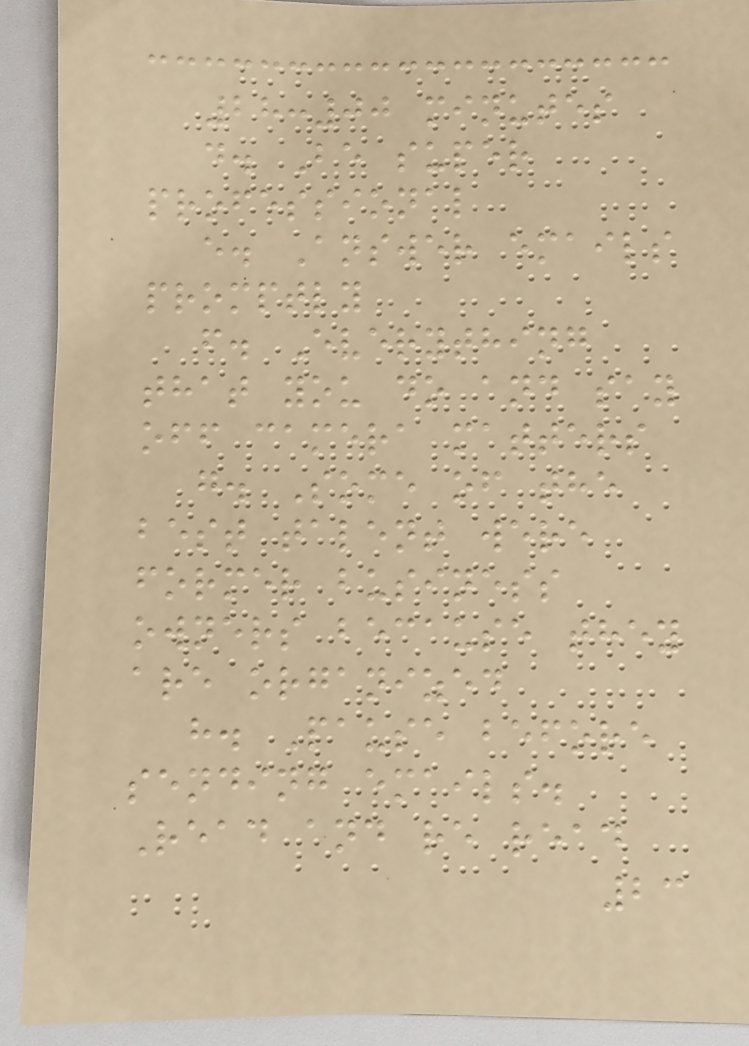28:00 minutes
d. Be super
professional
e. Answer emails
promptly
f. Everything
that you do and say
off camera matters
g. Some of the
best talent were
former business
owners because they
are organized
h. Pause before
sending emails.
Read and re read
23
